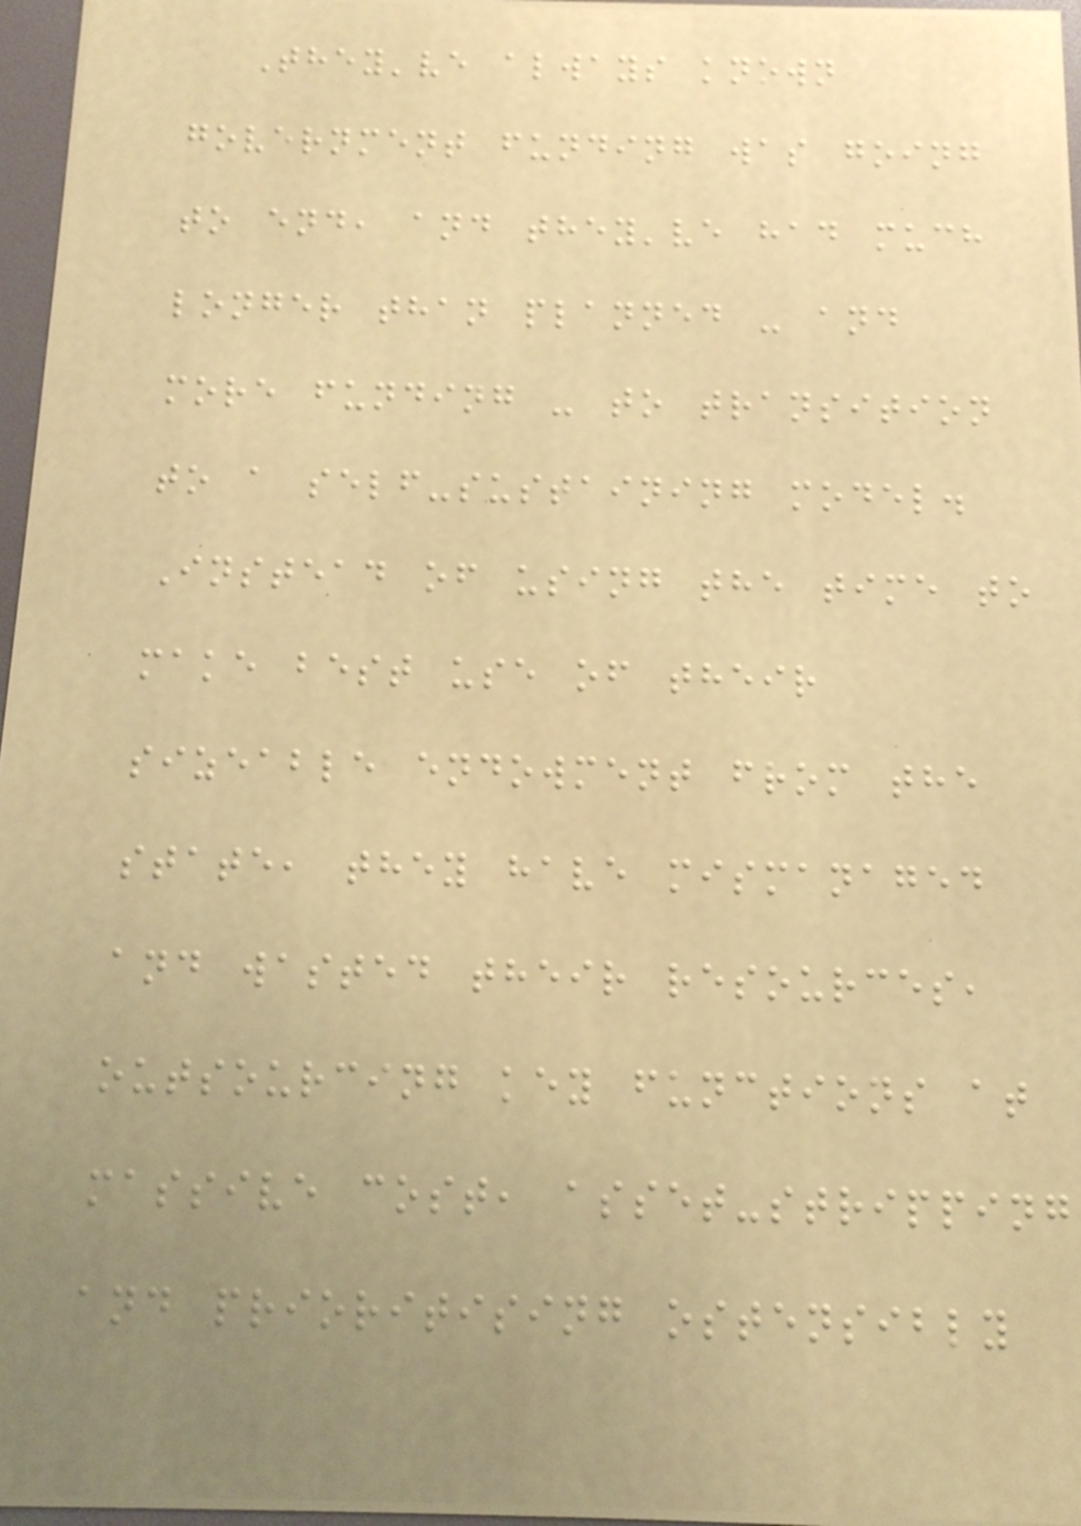They've always known
government funding was going
to end, and they've had much
longer than planned - and
more funding - to transition
to a self-sustaining model.
Instead of using the time to
make best use of their
sizeable endowment from the
state, they have mismanaged
and wasted their resources,
outsourcing key functions at
massive cost, asset-stripping
and prioritising ostensibly
